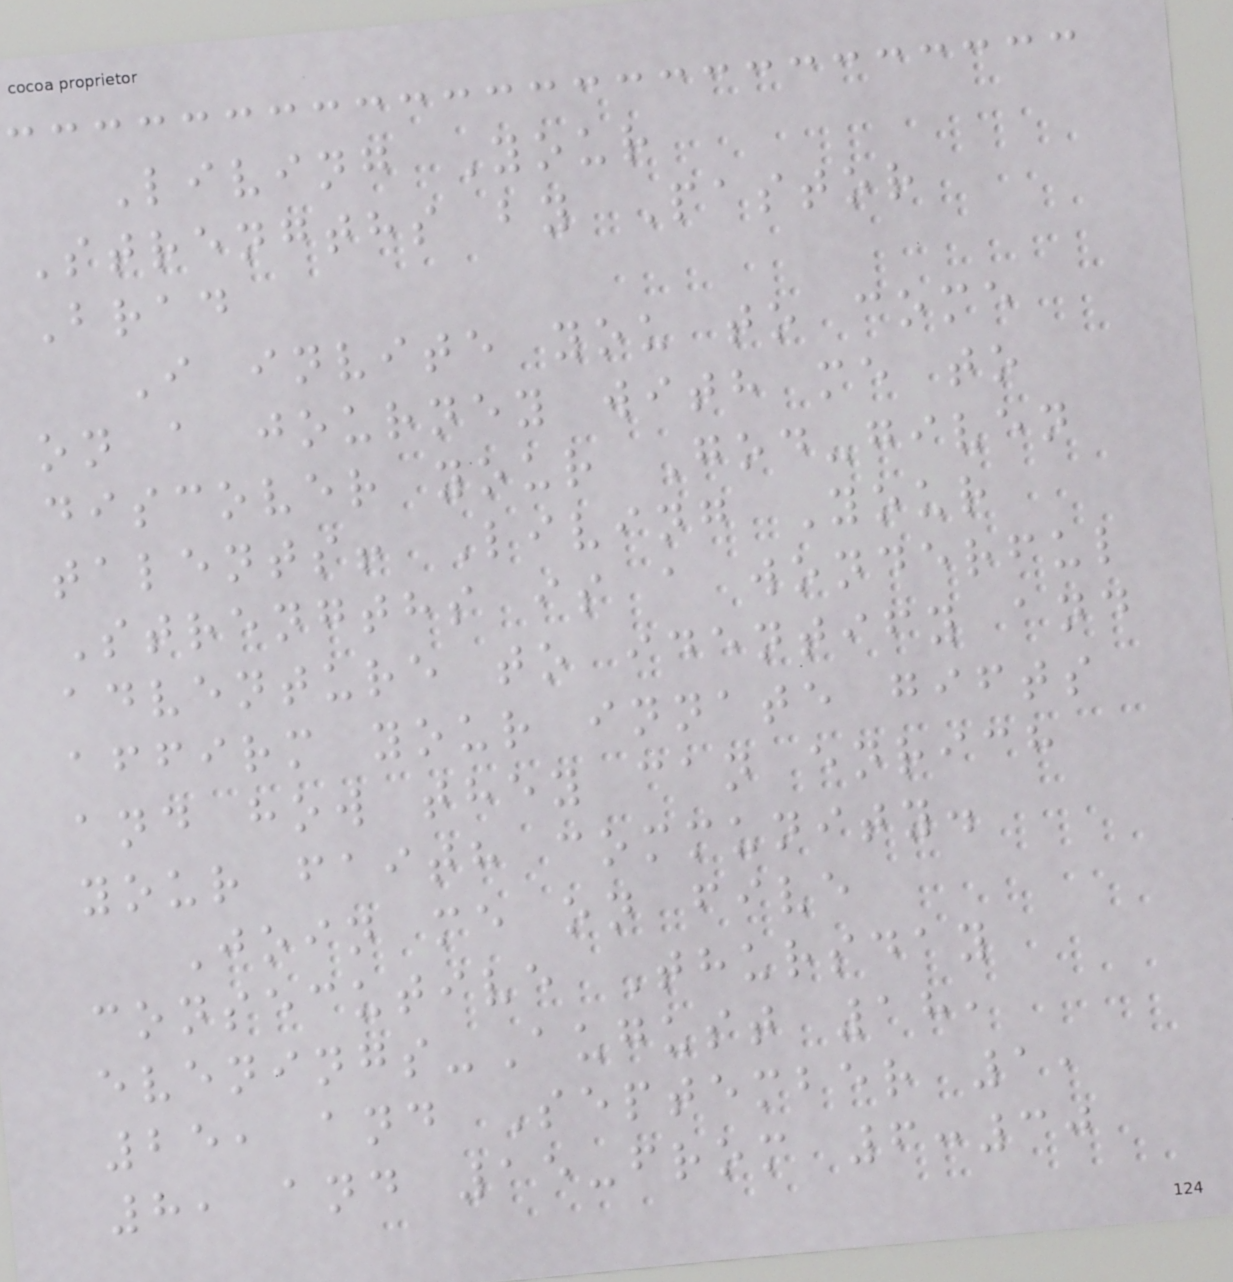Living Your
Strengths by Pastor
Brad
I invite you to come
on a journey with me to
discover your God-given
talents! Living Your
Strengths is a wonderful
adventure to identify and
affirm your innate gifts
and how they can enrich
your faith community.
Join me on five
consecutive Thursday
evenings-August 18,
25, and September 1,
8, and 15-from 6:30
